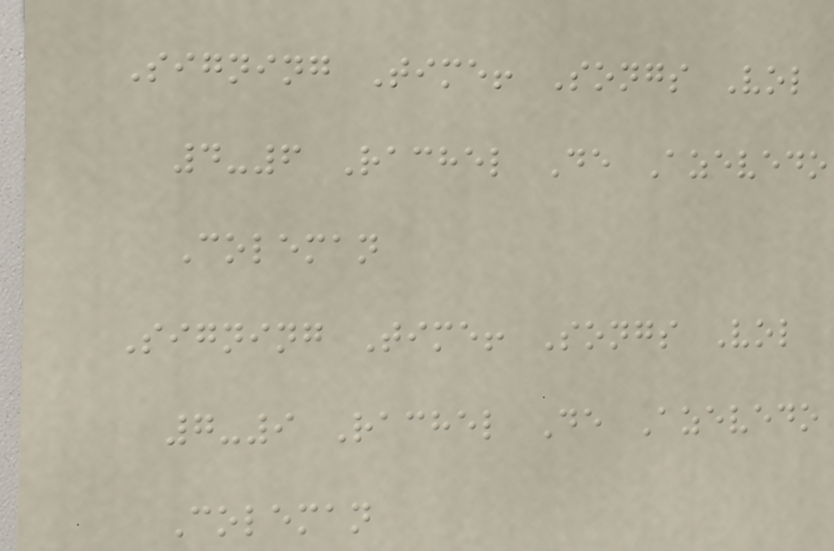Signing Time! Songs Vol
4-6 Rachel De Azevedo
Coleman
Signing Time! Songs Vol
7-9 Rachel De Azevedo
Coleman
